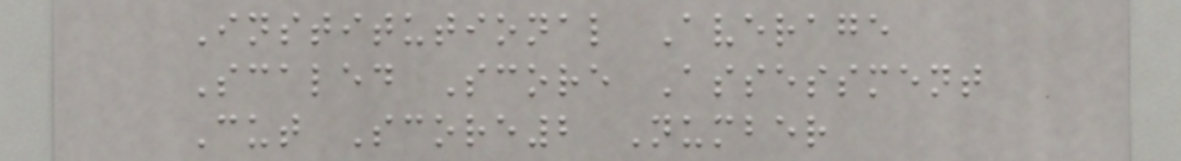Institutional Average
Scaled Score Assessment
Cut Score2 Number
